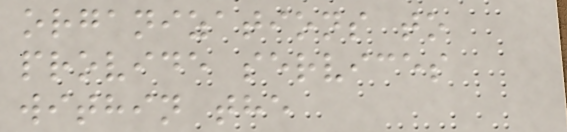organizations to
provide services
within the
